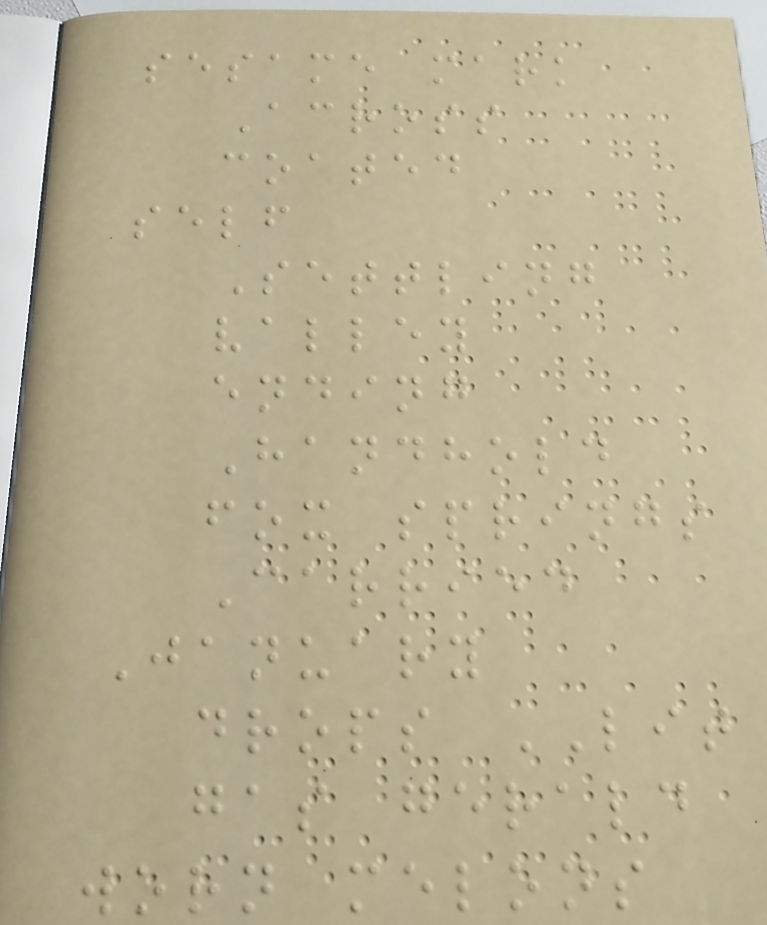sesame mark
Across
coated
self
Settling
valley
ending
Handhold
fox springs
Carried
January
drops LIT
gas gerald
worn melons
